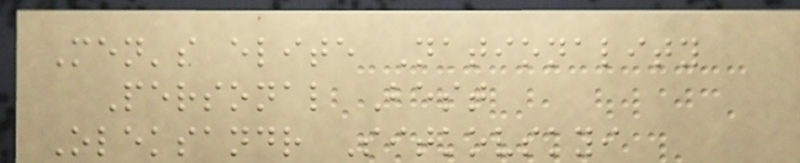Men's elite Nationality
Personal Best
Oleksandr Sitkovskyi
